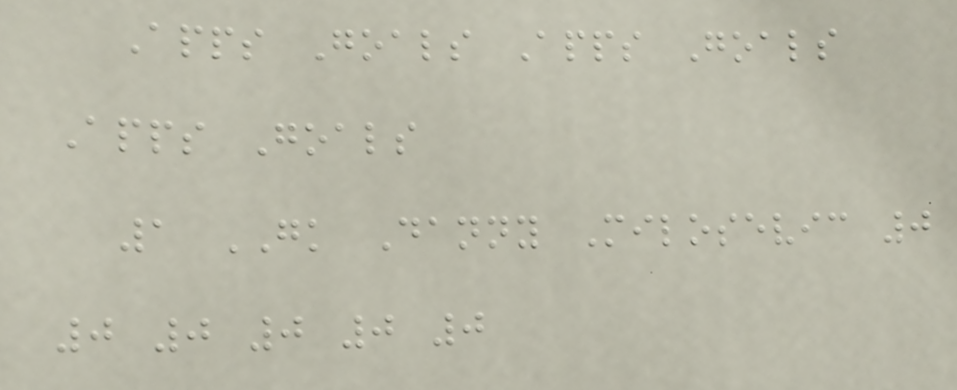Apps Goals Apps Goals
Apps Goals
1 GK Danny Milosevic 0
0 0 0 0 0
